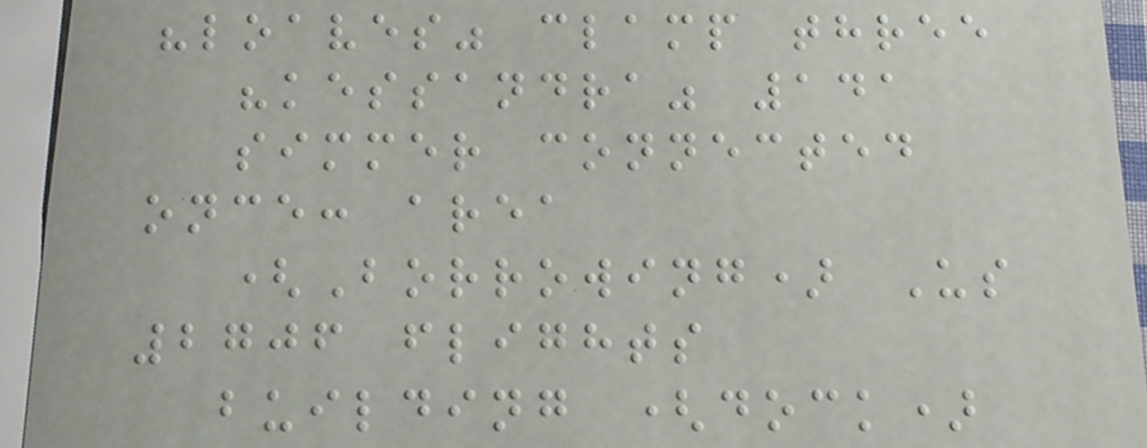"loaves" clamp three
"kessandra" 141
simmer connected
once: area
(Borrowing) Us
2706 flights
building (dock)
